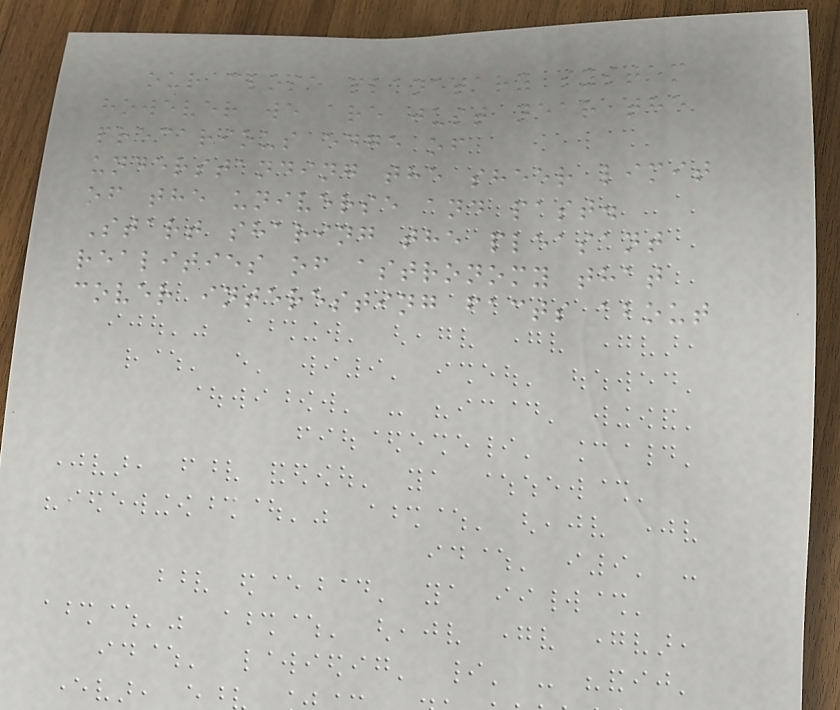our close planetary system
however we are just near the
precarious edge of
understanding the sheer limit
of the universe and past.
Start sharing the pleasant
realities of astronomy that
cover interesting facts about
